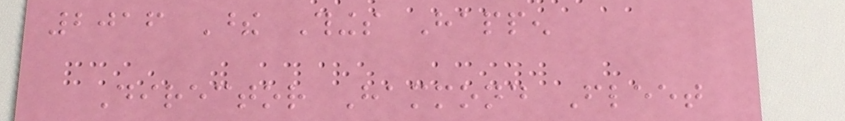2016 These Things Happen
Director Hammond Fleet
